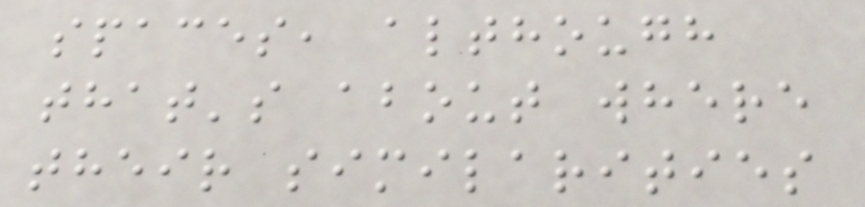spaces, although
that's about where
their similarities
